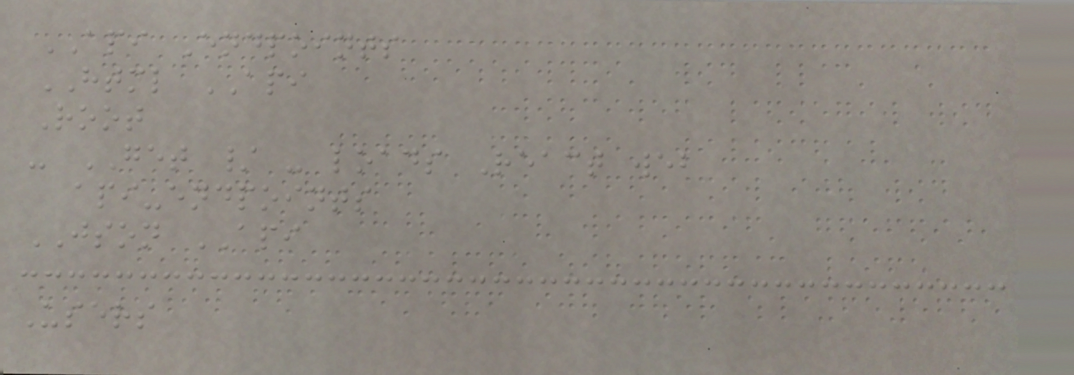API Endpoints
HTML API
Root
- GET / - loads React web
api-endpoints
JSON API
Users
